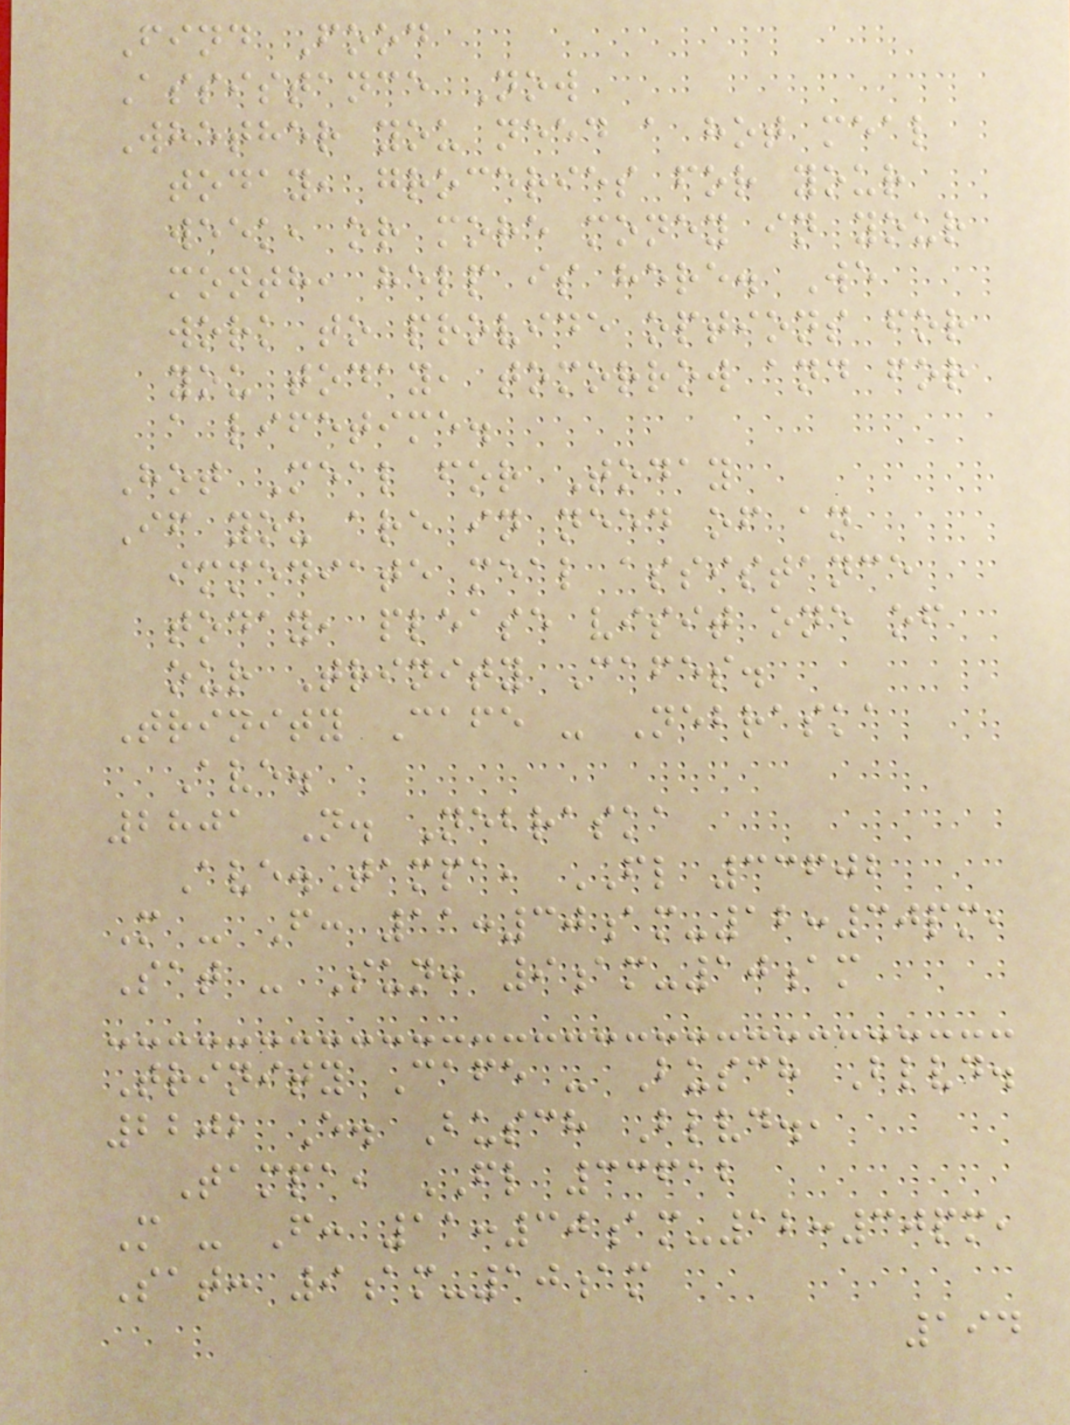Find Food
Assistance Now
Whether you need a hot meal
today, groceries for your
week, or more money in your
month, help is here. We
work to provide options for
you today, tomorrow and for
a lifetime.
Hot Meal for Today
If you are in need of an
immediate meal assistance
today, please visit one of
our Trinity Cafes.
Trinity Cafe - Nebraska
Ave.
2801 N. Nebraska
Ave.Tampa, FL 33602
M - F: 11:30am-12:30pm,
Sat - Sun: 9am-10am
Trinity Cafe - Busch Blvd.
2202 E. Busch Blvd.,
Tampa, FL 33612
M - F: 11:30am-12:30pm,
Sat: 9am-10am
194
